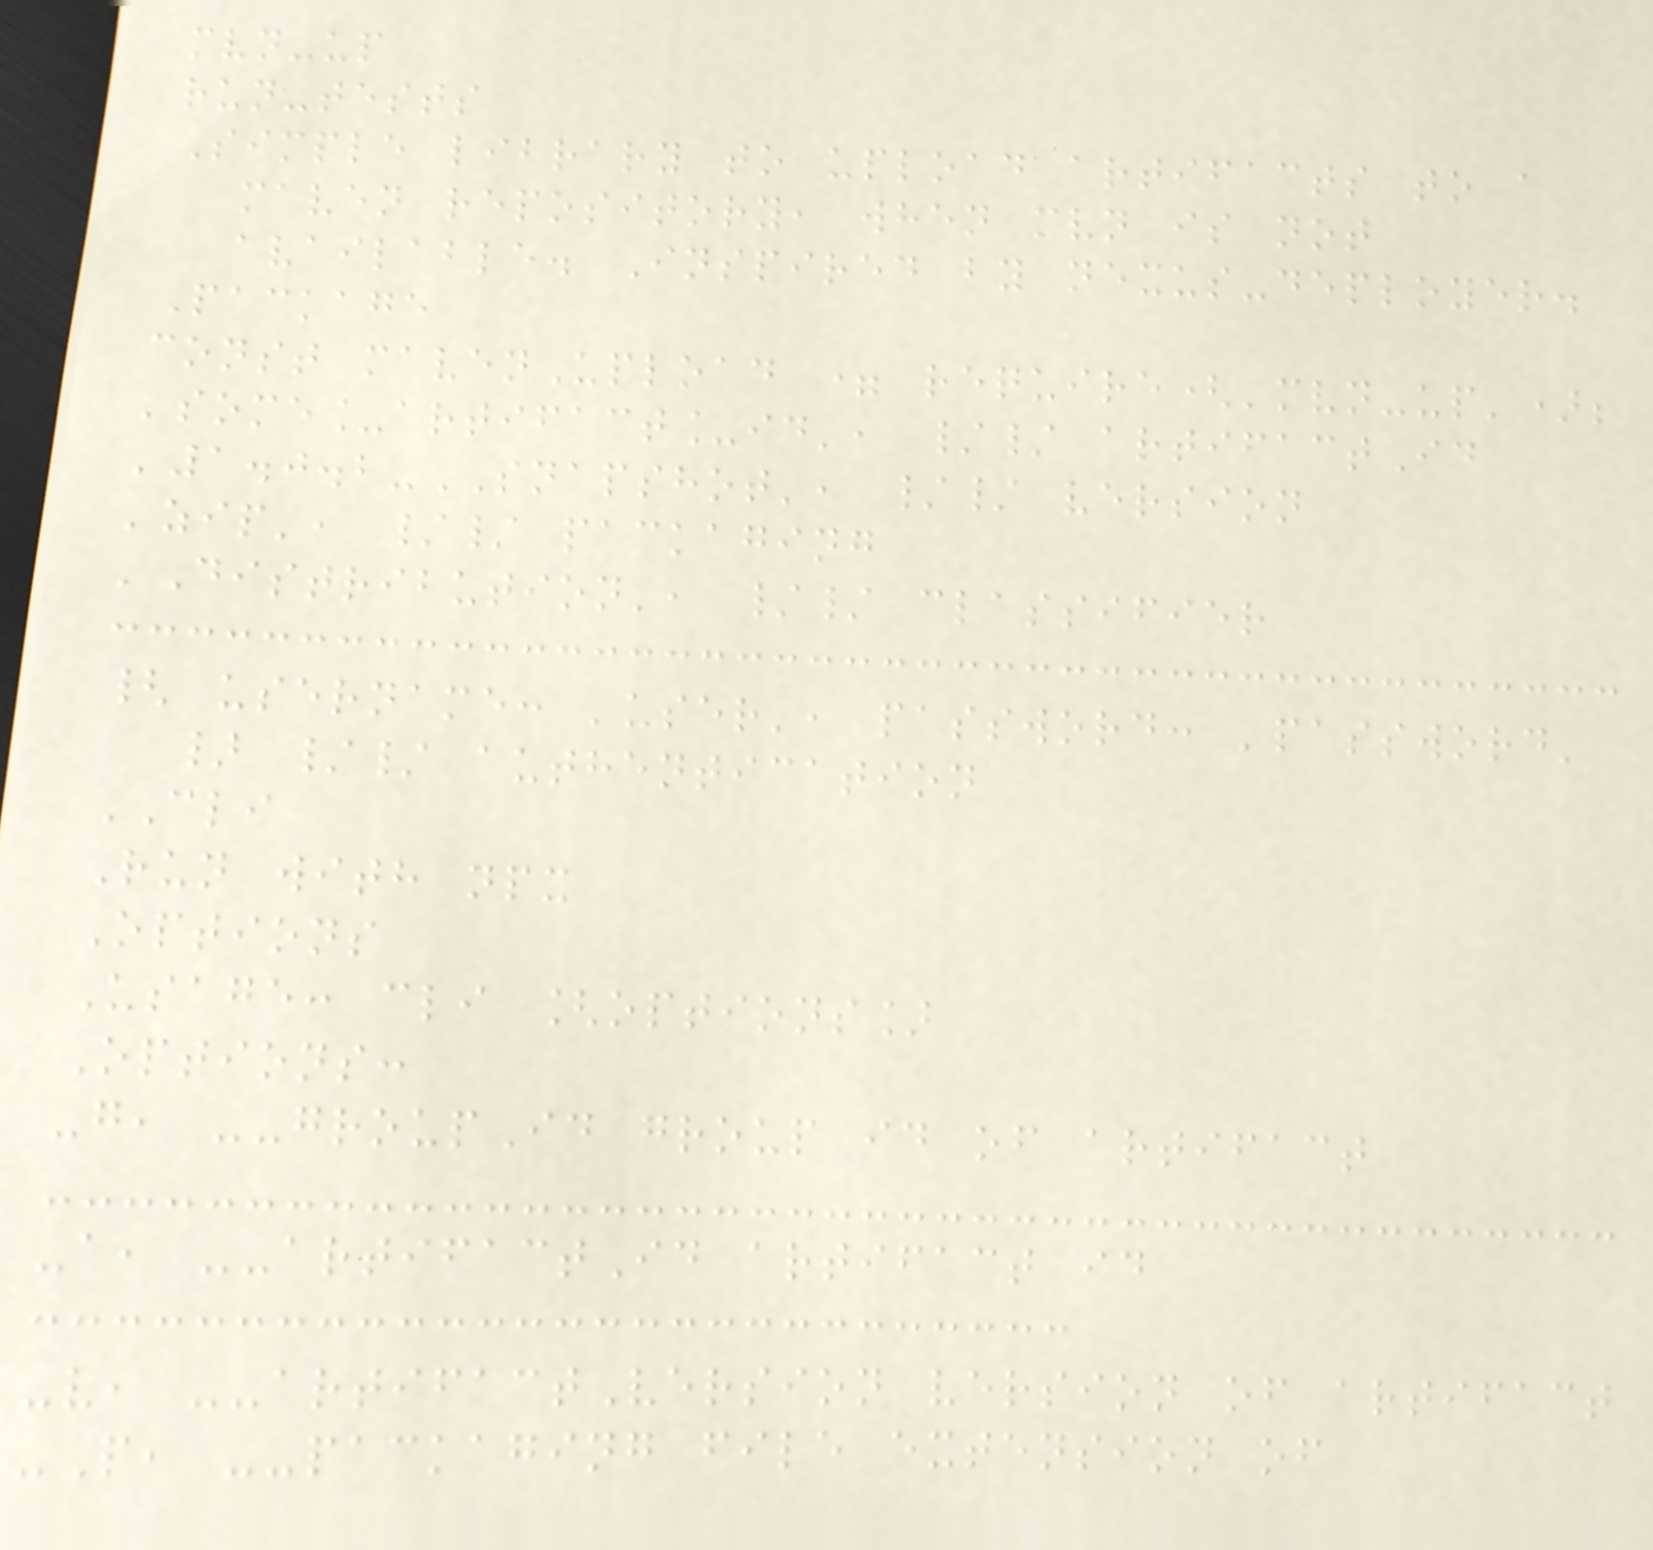mvn-up
run-tests
Simple library to upload artifacts to a
maven repository, when mvn is not
available. Inspired by nexus-deployer.
Package
const mavenUpload = require('mvn-up');
'some_artifact_id', // artifactId
'1.0.2-SNAPSHOT', // version
'zip', // packaging
'Distribution', // classifier
{ username: 'user', password: 'password'
} // authentication
CLI
Run with npx
Options
Usage: cli [options]
Options:
-g, --groupId group id of artifact
-a, --artifactId artifact id
-v, --artifactVersion version of artifact
-P, --packaging file extension of
